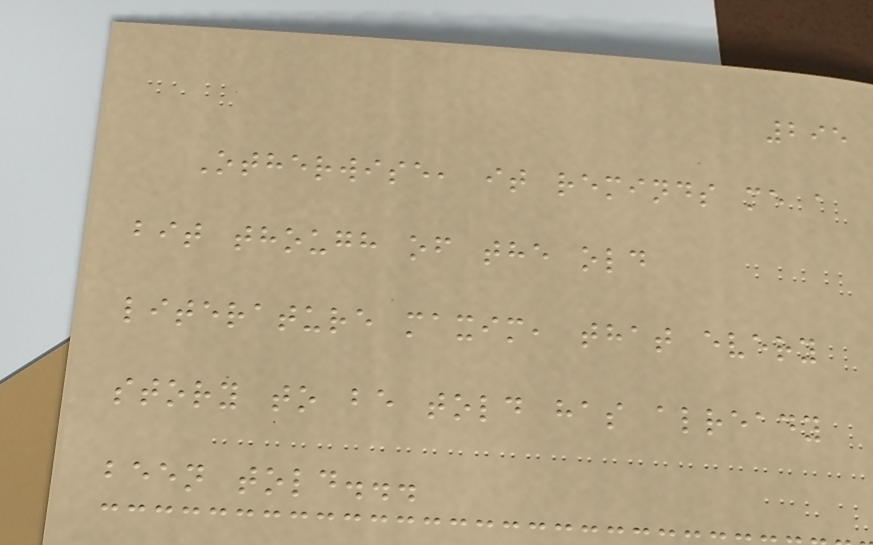295
Otherwise, it reminds me a
bit though of the old
literature maxim, that every
story to be told has already
been told...
